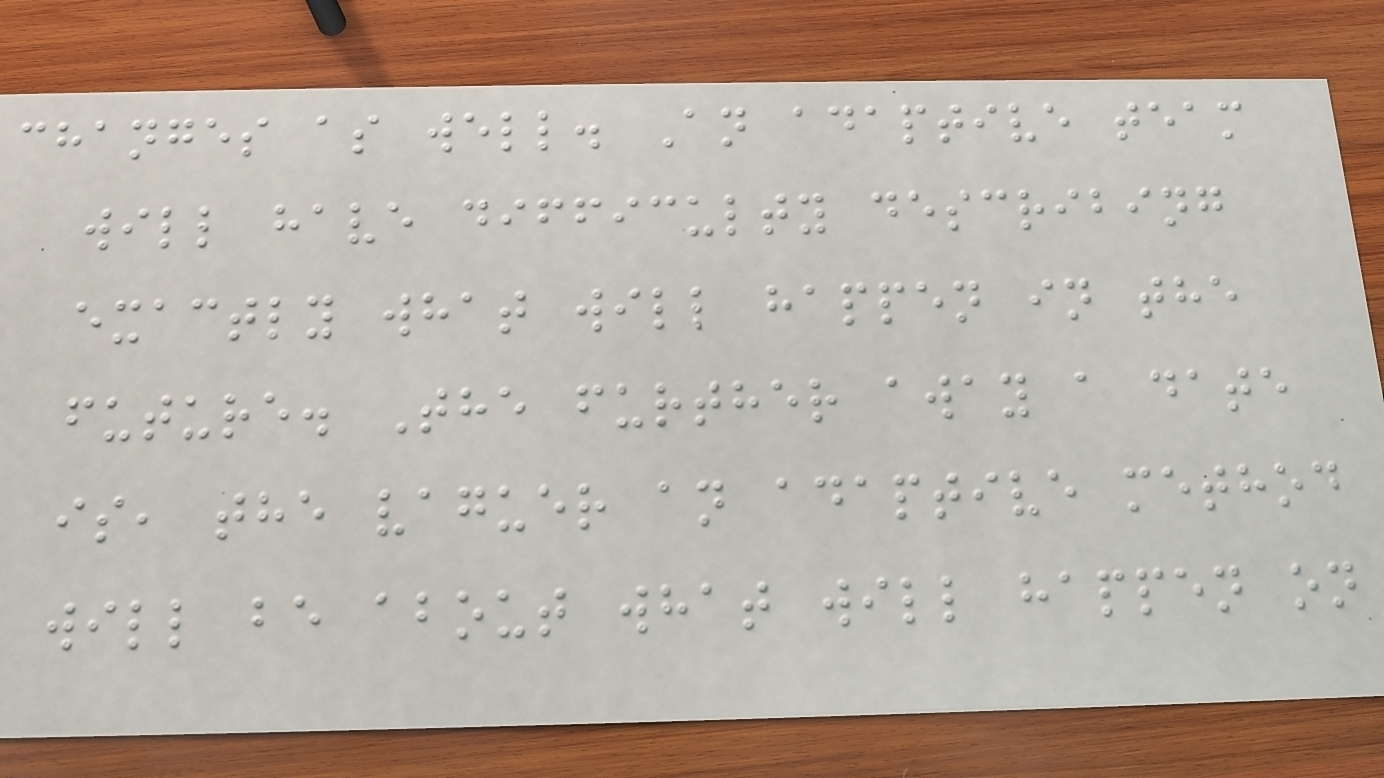changes as well. An adaptive team
will have difficulty describing
exactly what will happen in the
future. The further away a date
is, the vaguer an adaptive method
will be about what will happen on
